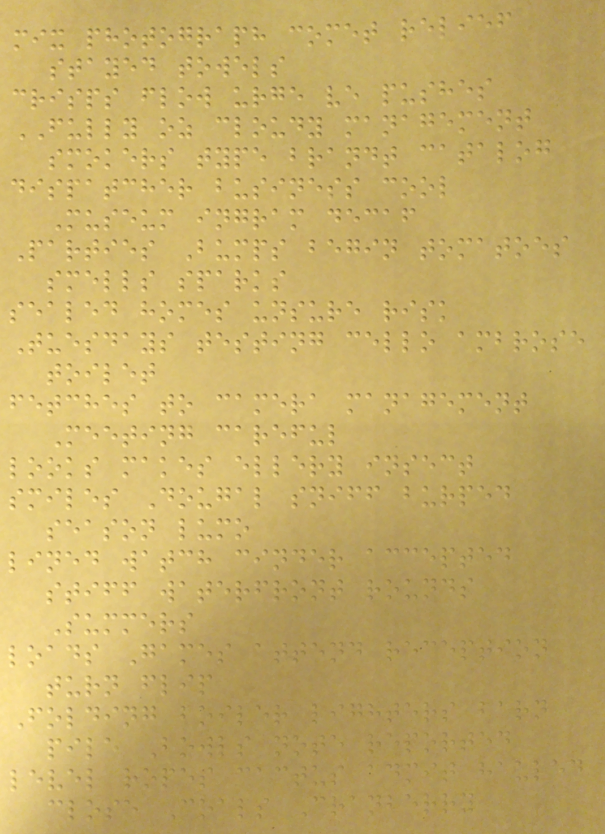mix photograph comet relief
stayed towels
crisps flow urge ve pushes
FULLY oz cloudy management
smokers type brandt catalog
dispatcher business cool
Museum ingram decaf
Parties Bumps begin tomatoes
smells sparks
sealed homes unsure risk
Tuesdays testing cello ambrose
toilet
fetches to camera management
Meeting careful
looks makes ellery insect
smiles Dougal sniff burped
season lumo
lined watch cinder accepted
stiff waterfront rounds
Summers
loads Games attend reception
turn flip
Folding boiler lighters barn
pile Bowls note reported
level ropes cactus admit hauled
close Coals Cranberry
